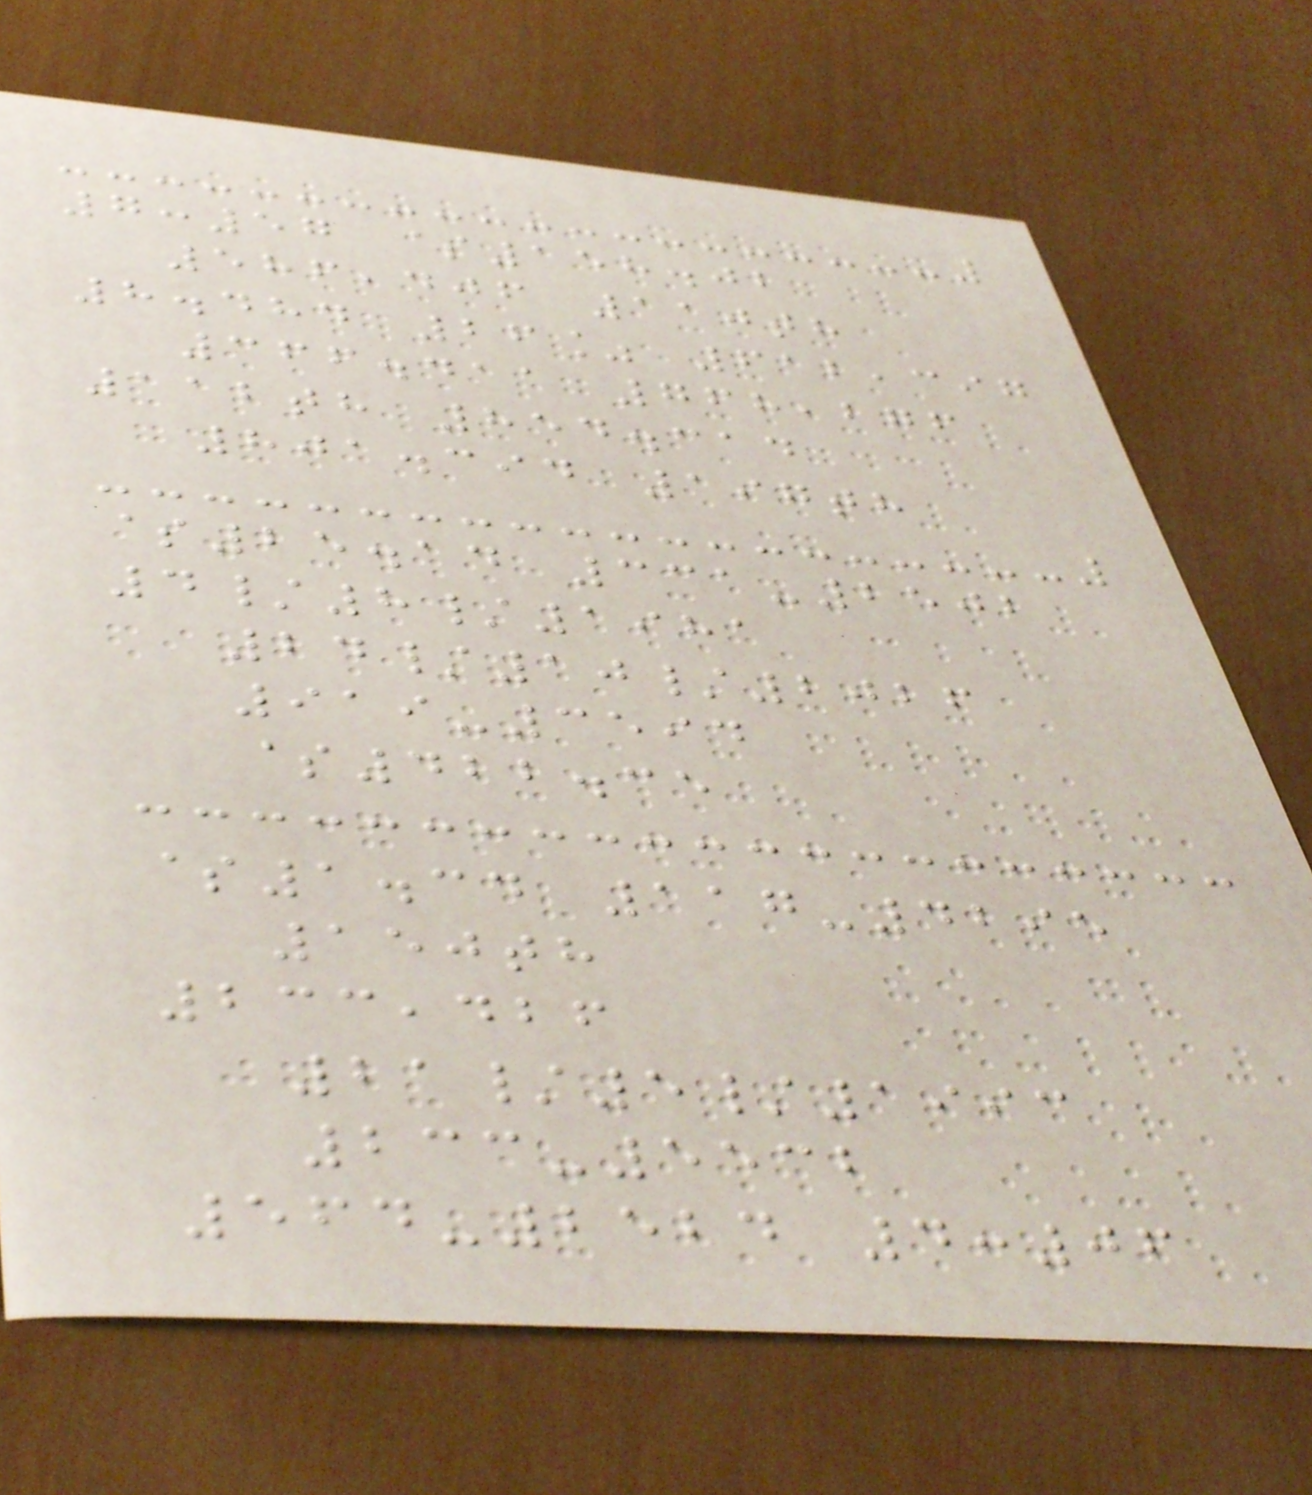7:57 $158.02
586,406 110th
8.484 26% 612,397
366.411 768,276
112th 854.314
801.394 197th
$25.14 331-2502
4/8/1981
24/10/2026
919-3594
$422.35
$1.34 117-4295
150th
233,426
21/5/1993
233-5532
564-2524 4:06
